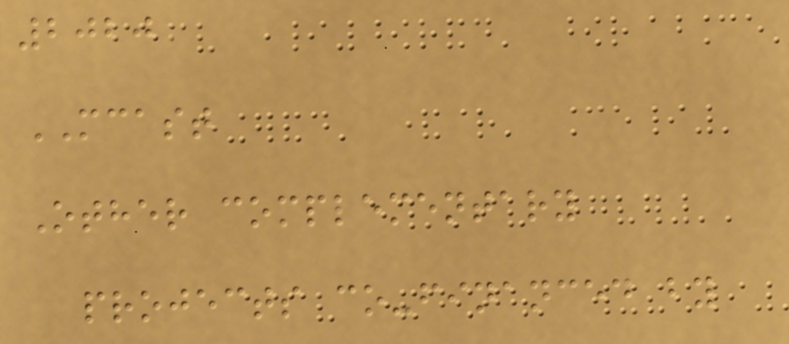2020
MCAST
Other complementary
projects co-financed by
